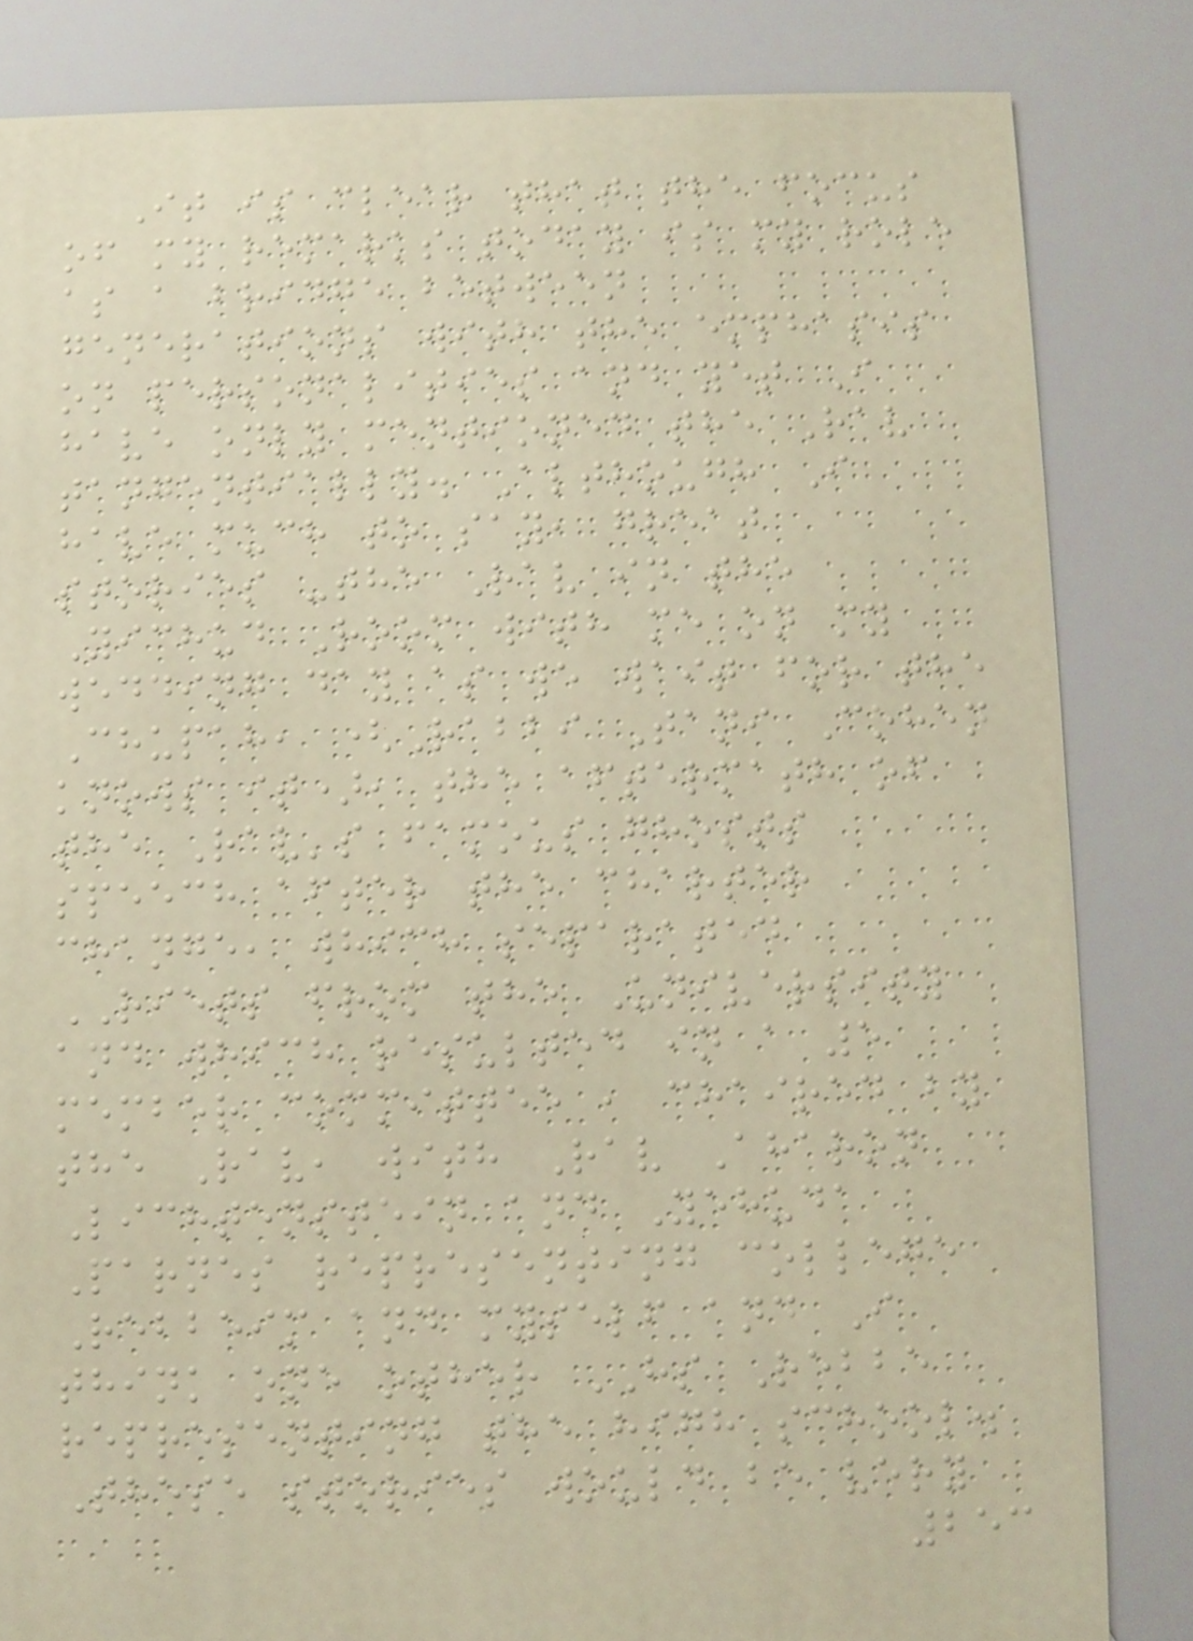It is clear that the focus
of my remarks today is my role
as a bridge between
generations with the emphasis
on personalities and yet I
have only mentioned the Rav
tangentially. Although I
have much to say, great
stories -the Rav in the
Yichud Room with me on my
wedding day as we wait for the
Chupah, (Rabbi Tani Cohen
knows it), the aftermath of
the Rav's famous ghosts
speech after the charter
change, which separated
RIETS from the University
and which resulted in a 5
member committee , chaired by
the Rav, with Rav Aharon
Lichtenstein and Yehuda
Parnes representing college
Rebbeim and myself and I
think one other HS Rebbe
representing the high school.
These stories would be very
253
